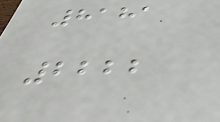8181
2222
